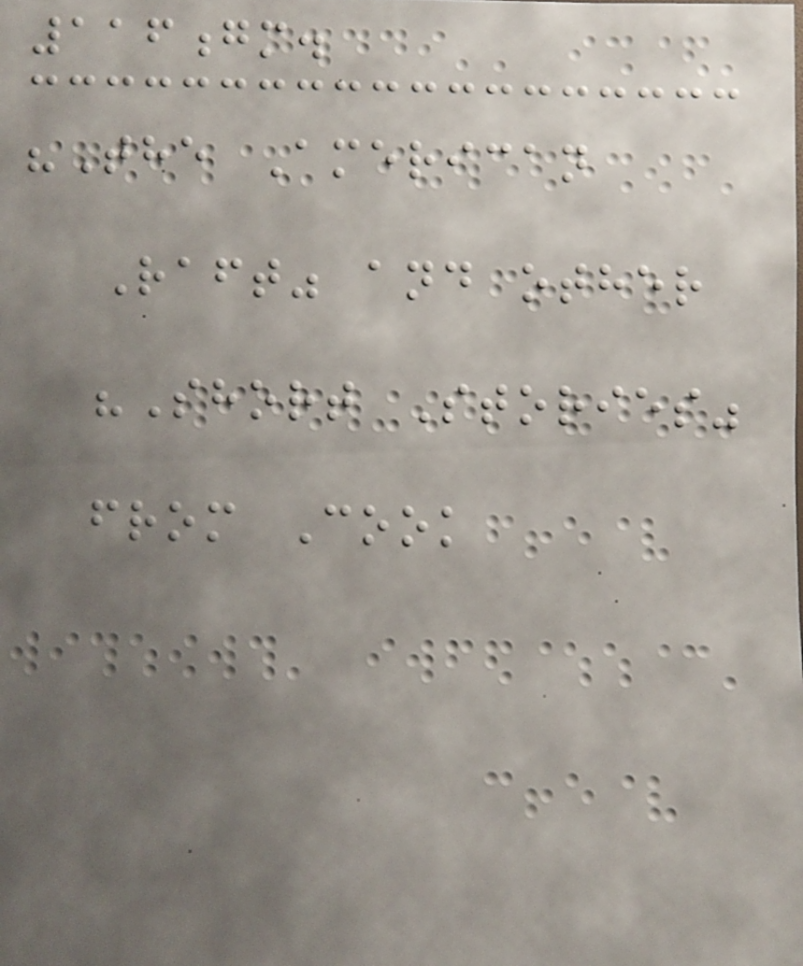116gm.
"The American
Raft" and other
"Short Stories"
from Cook
